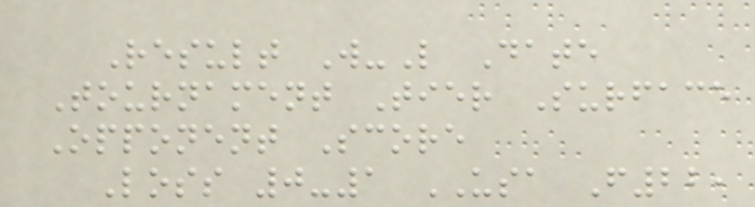Result W-L Date
Tournament Tier Surface
Opponent Score
Loss 0-1 USA F22,
